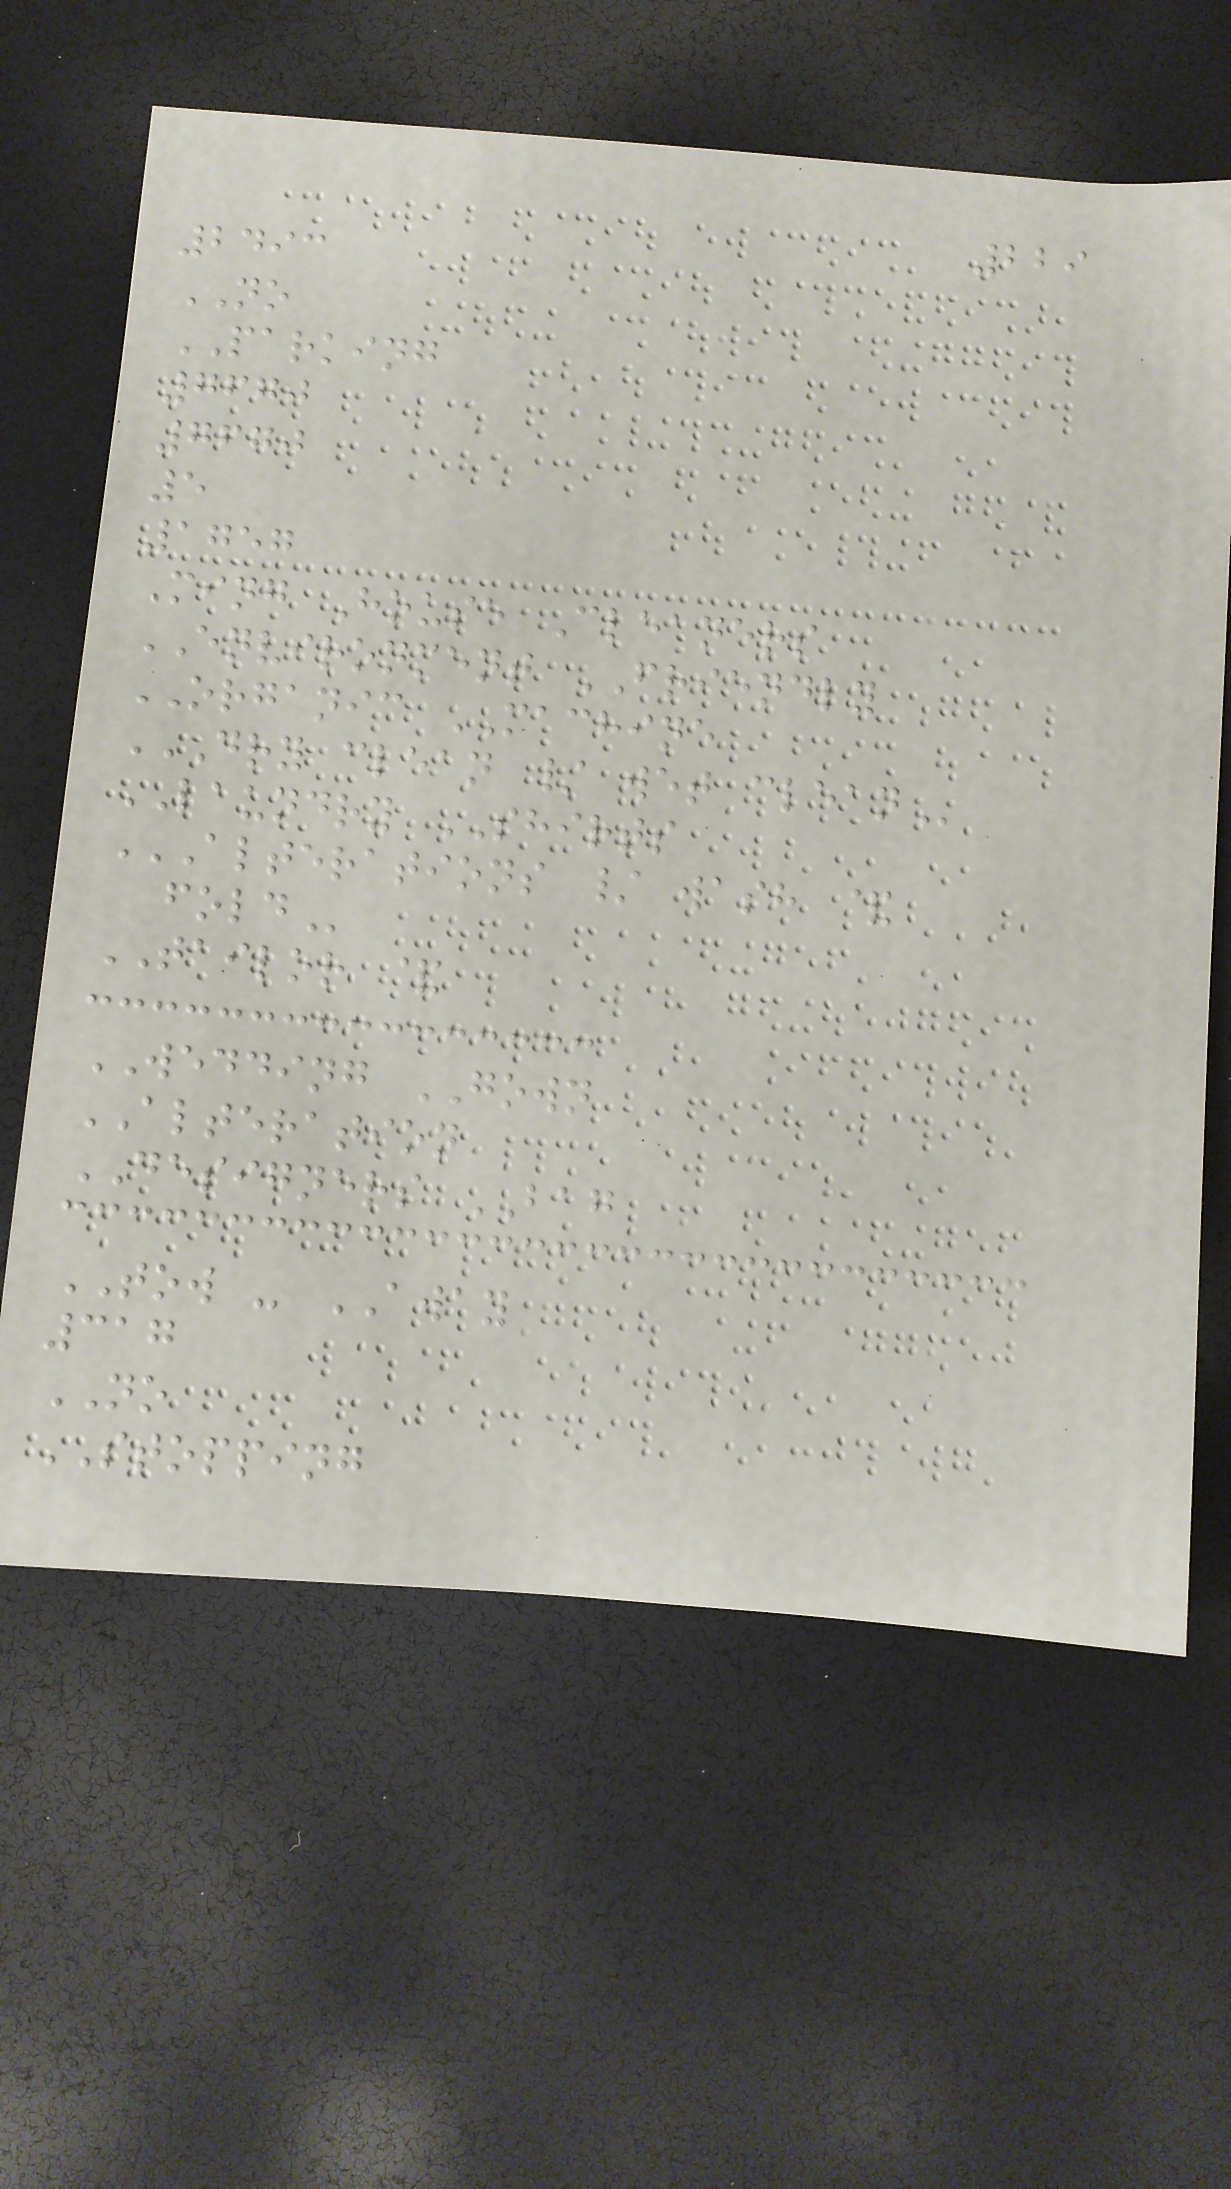229
2493
NO
PARKING
7670
7670
5
1757
Ming House Cleaners
ENVIRONMENT FRIENDLY
ORGANIC MACHINE
DRY CLEAN / WET CLEAN
LAUNDRY SHIRTS
ALTERATIONS / WASH &
FOLD
TAILOR &
WEDDING GOWN
ALTERATION
DESIGNERS BAG
TOW - AWAY
317
NO
STOPPING
